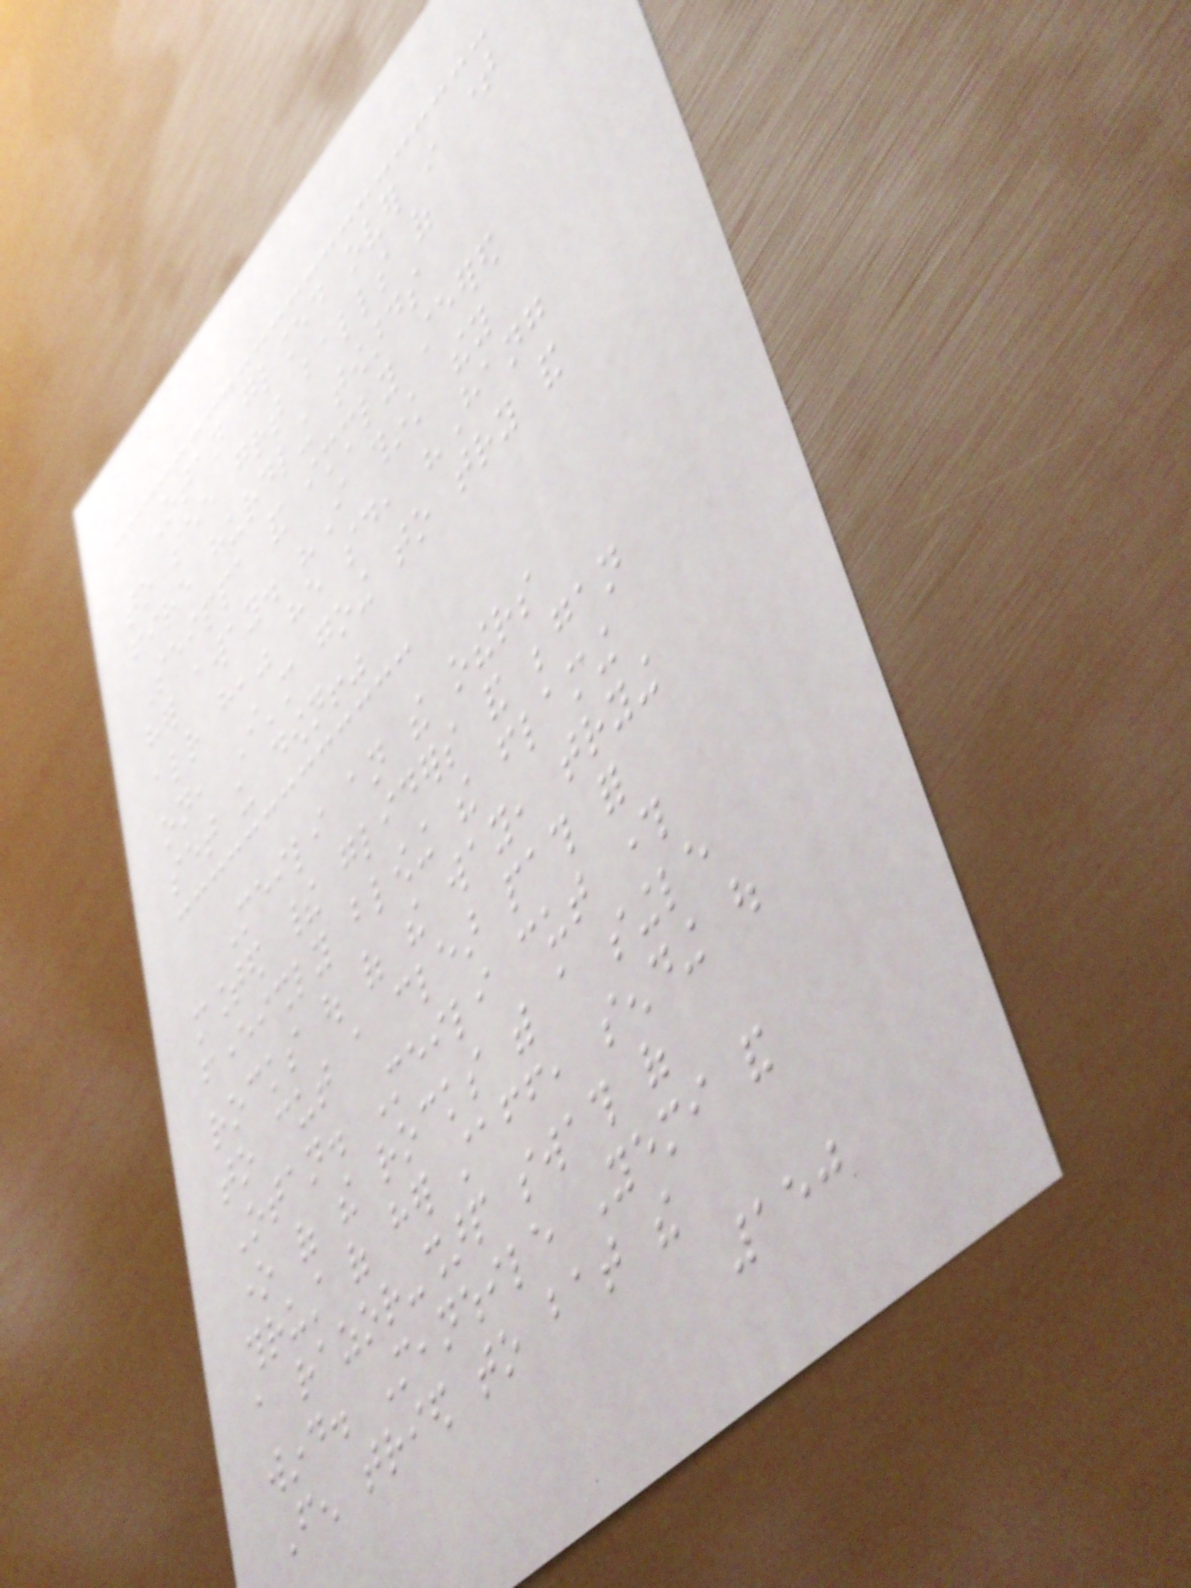Otan glanced over in time
to see great balls of
fire hurdling towards
Seippa and immediately steered
her away. "I think they
already have," he said, "Hang
on, I'm going to try and
set us down!"
Meili an the others
mounted their gliders and began
feverishly blowing the flaming
rocks out of the way, trying
to cut a clear path for
Otan. Meili cut through
one of the rocks with a single
thrust of her staff, sending out
a razor-sharp swath of
wind. Meanwhile Yemi and
Fen tried to bat the
150
